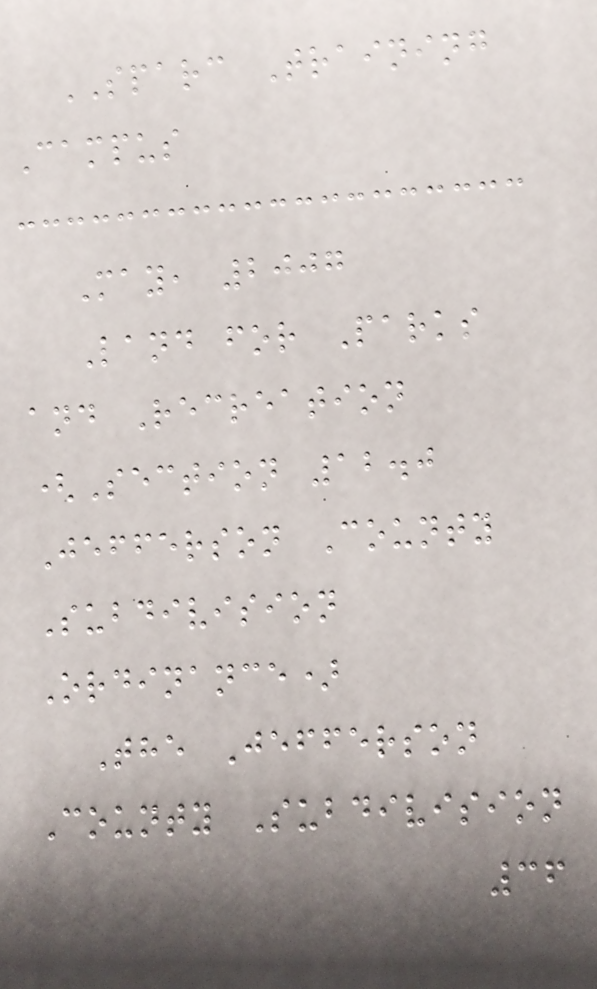SPARC Training
Campus
May, 2007
Land for Parks
and Recreation
(Section 12.0
Jefferson County
Subdivision
Ordinance)
The Jefferson
County Subdivision
36
